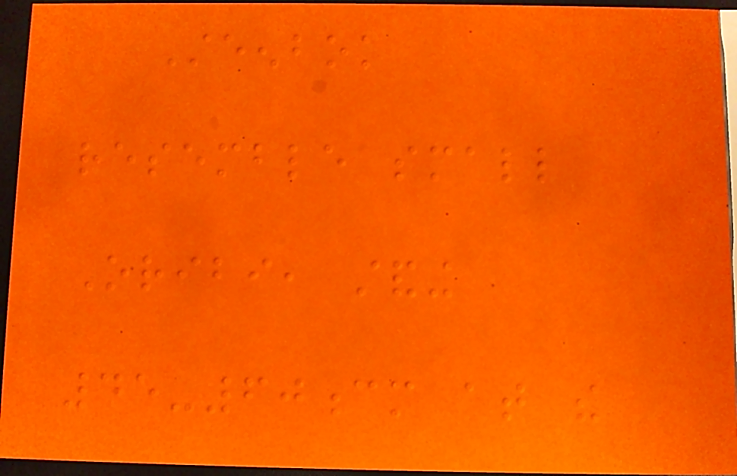Steenbok
resemble small
Oribi, standing
45-60cm at the
